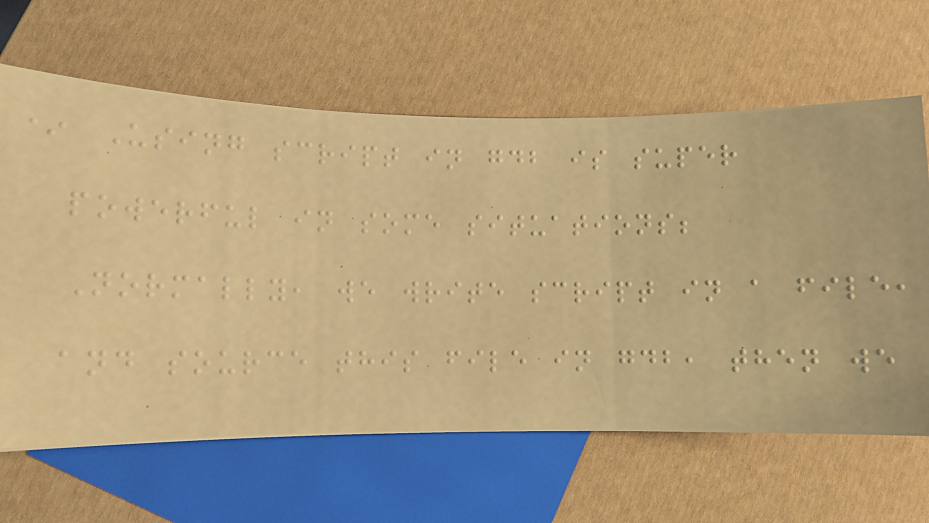* Using script in gdb is super
powerful in some situations;
Normally, we write script in a file,
and source this file in gdb, then we
